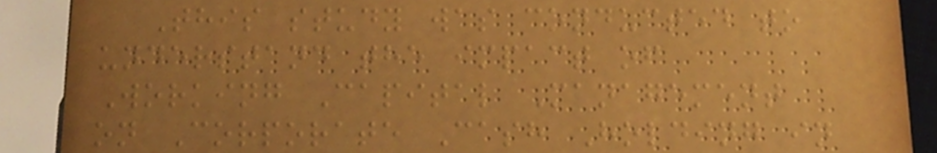This study was conducted to
understand the impact of
Working Capital Management
on Corporate Cash Holding in
